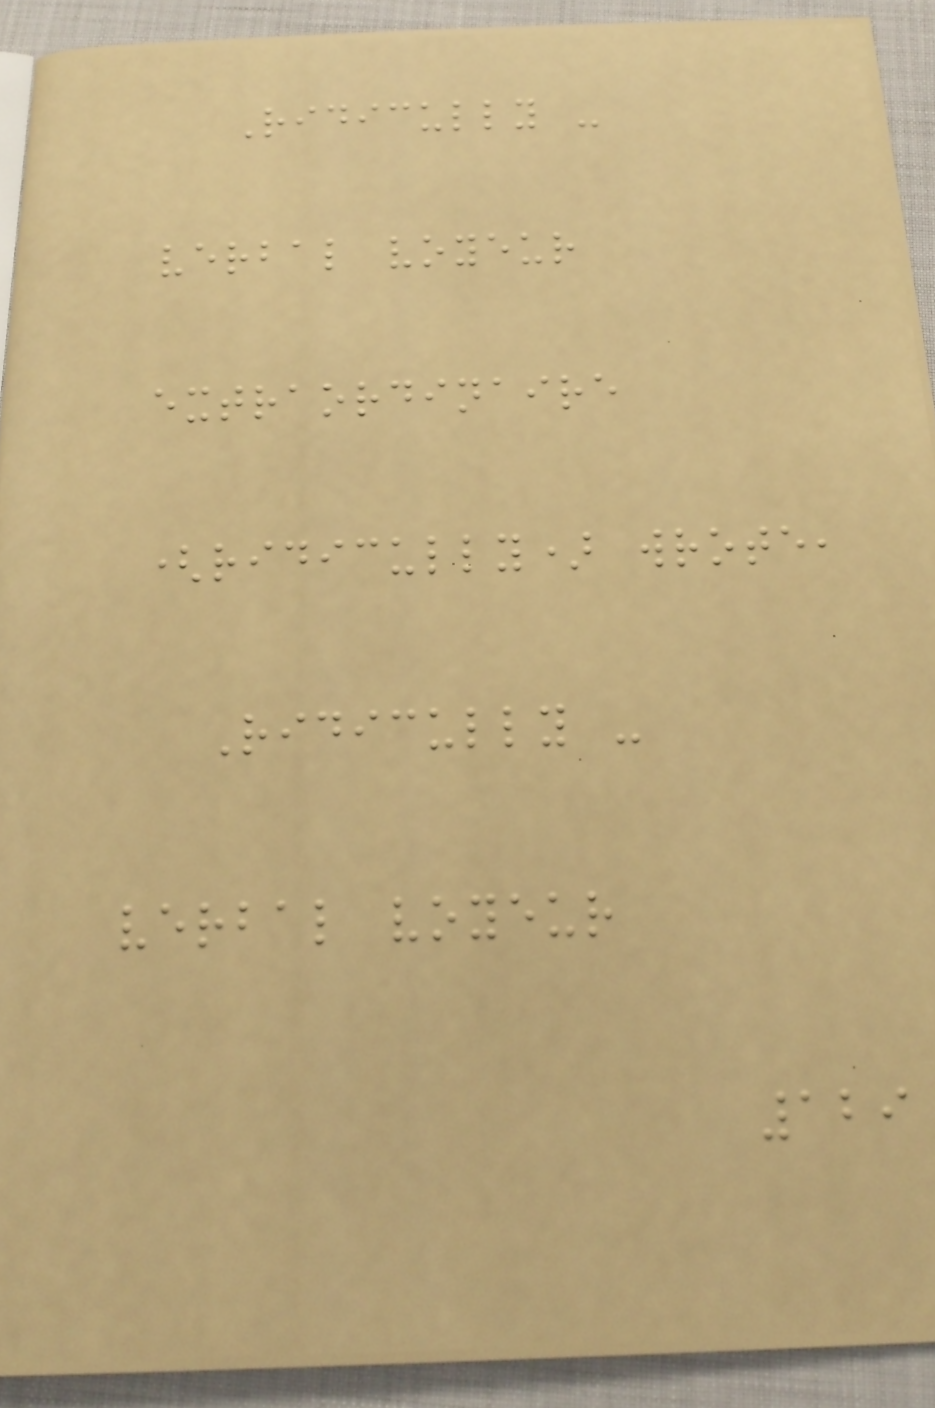Ridicully -
verbal voyeur
extraordinaire
(ridicully) wrote,
Ridicully -
verbal voyeur
129
